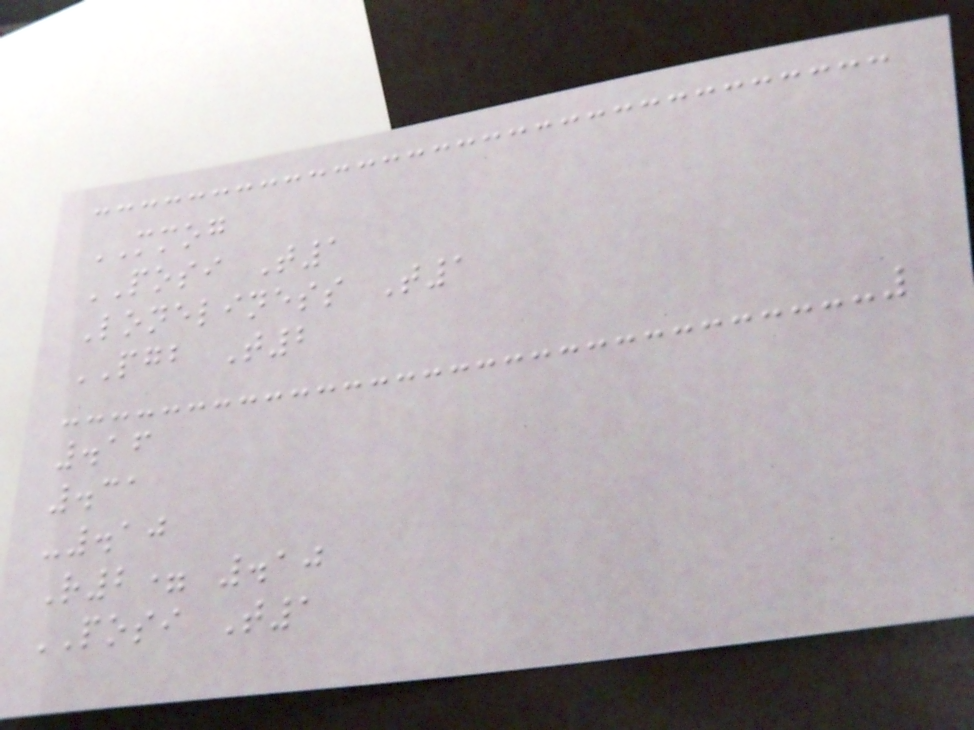MMOG
POSI T1
Loneliness T1
PGB T2
.16
.31
-.10
R2= .10
POSI T1
